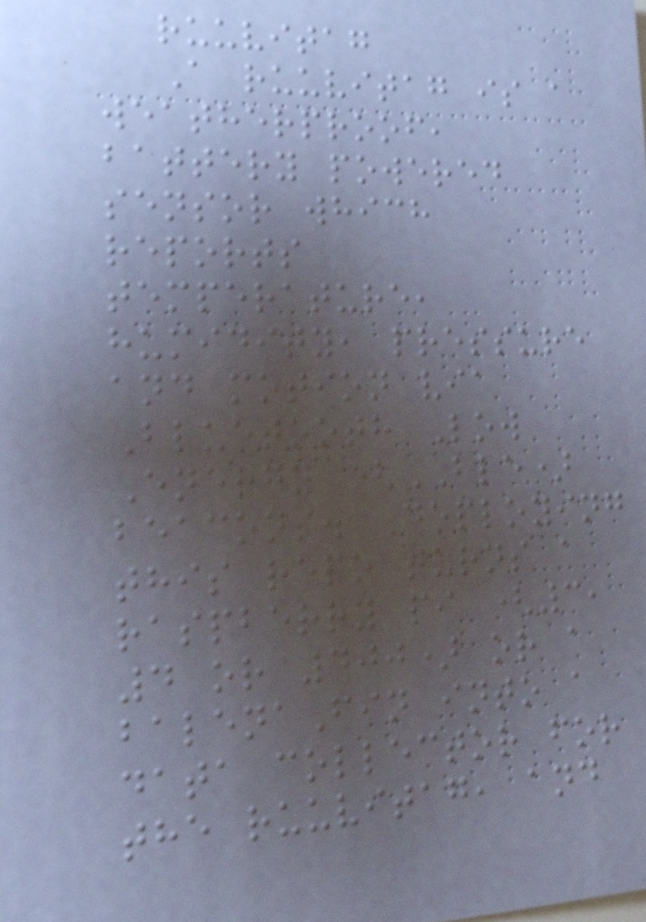ruuvitag
A ruuvitag is a
weatherproof,
battery powered
sensor which
reports
temperature,
humidity, pressure
and motion via
Bluetooth Low
Energy (BLE)
beacons. Deploying
this repo turns a
raspberry pi (3,
4 or 400) or a
balenaFin into a
data collector for
the ruuvitag, and
